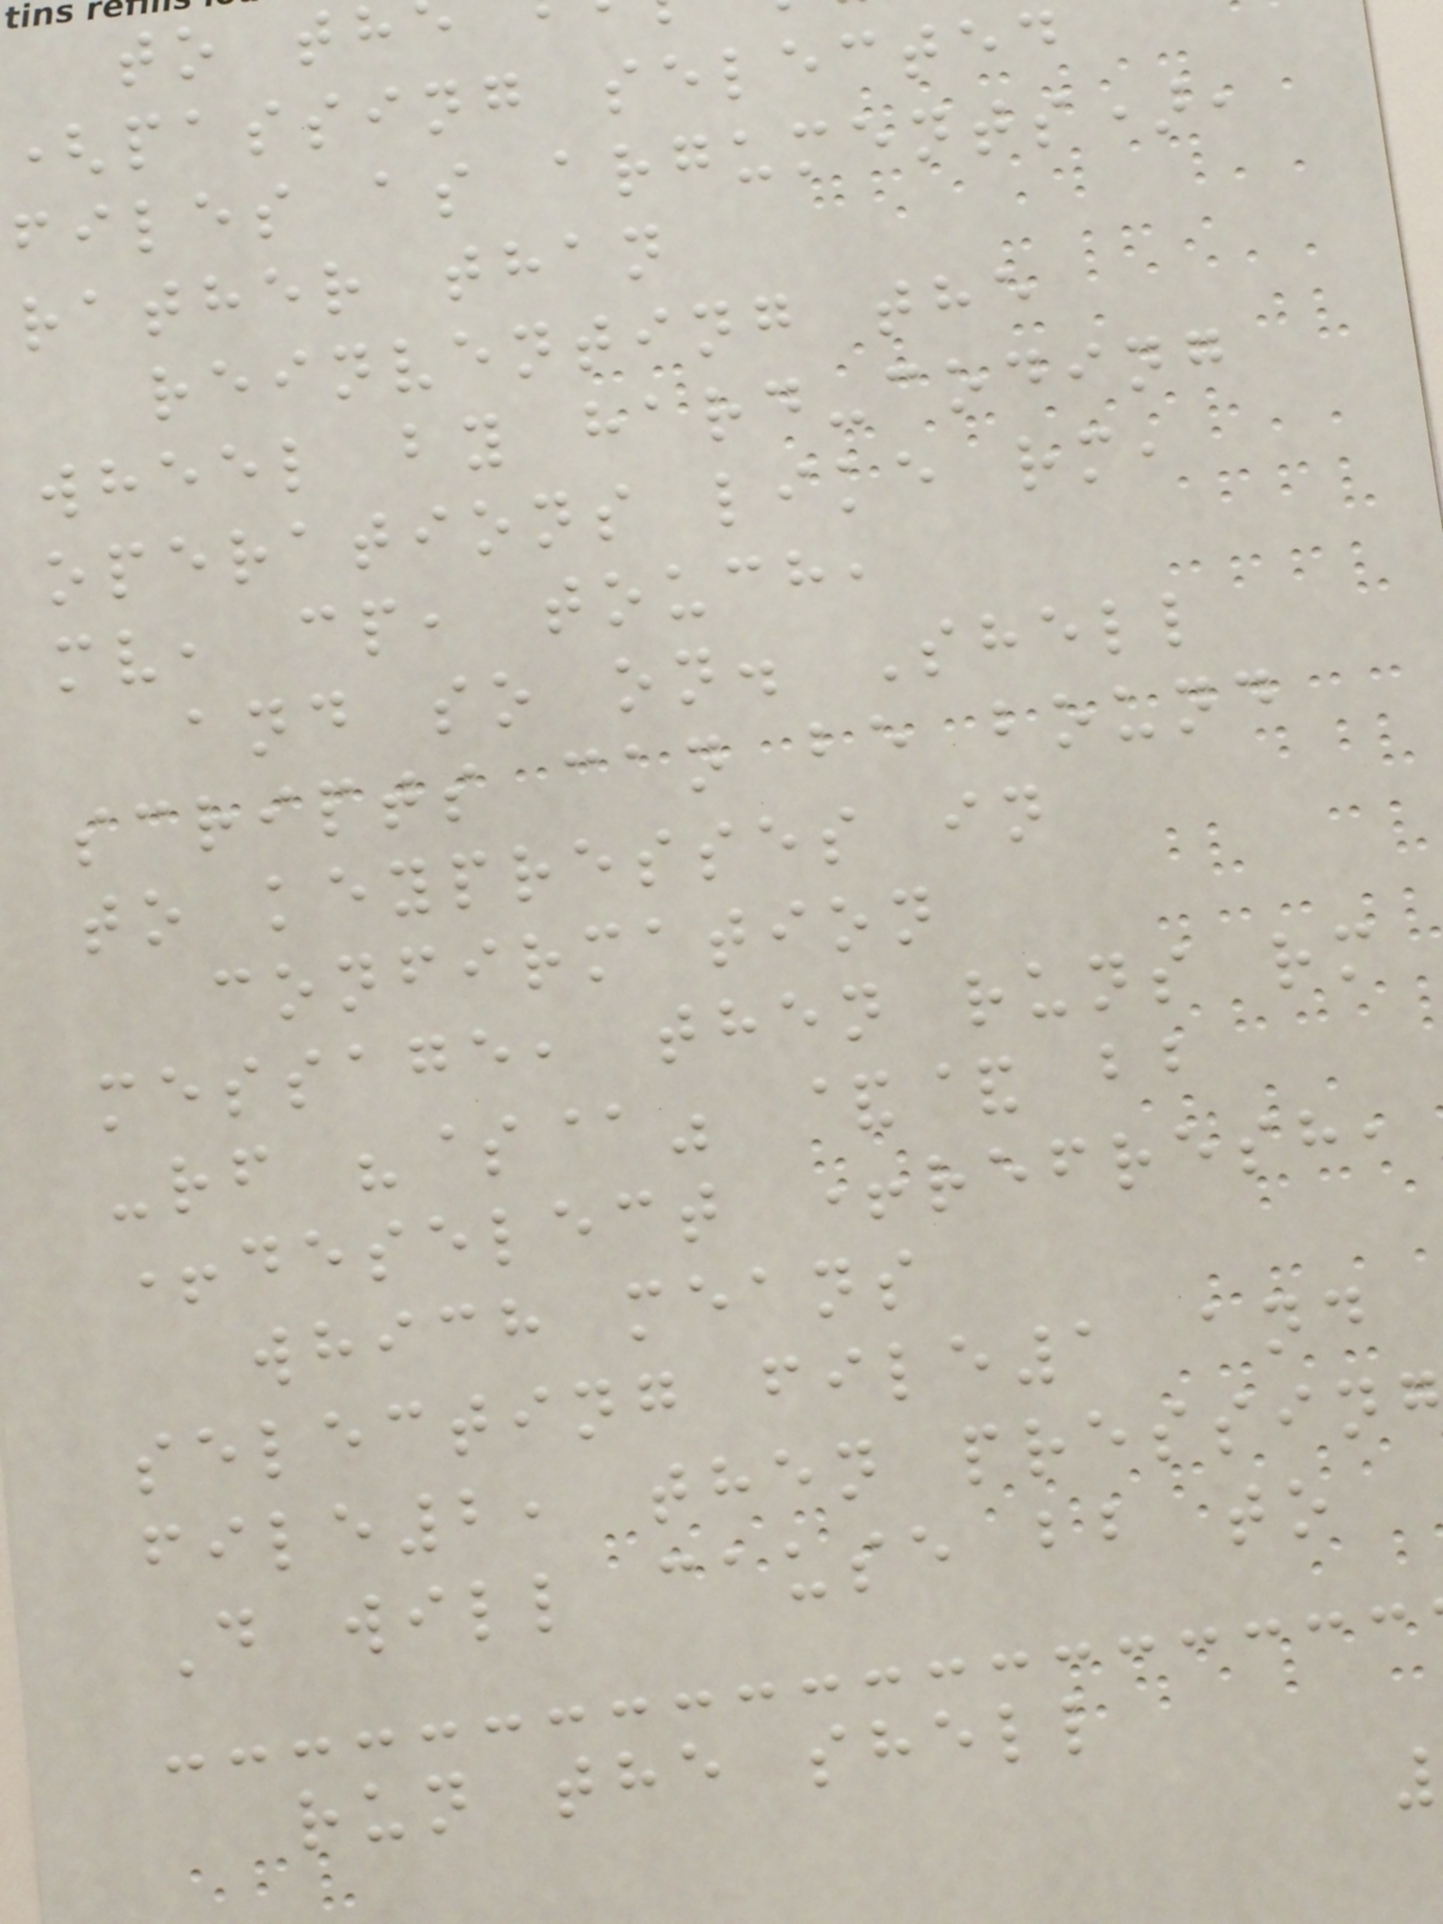to th
(passing selected
files as arguments),
rather than
reinventing the
wheel by hard-coding
operations like rm,
mv, cp, touch,
and so on. Shell
scripts can be bound
to keypresses in
confirmation
message, then runs rm
-rf "$@" && bb
+deselect +refresh,
which means
selecting file1 and
file2, then pressing
D will cause bb to
run the shell
